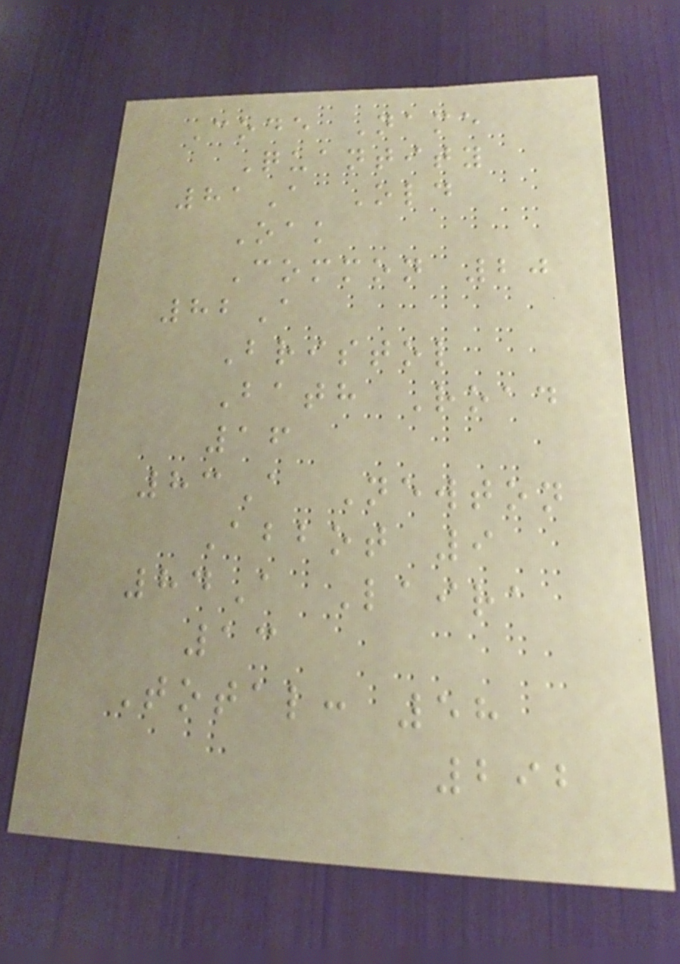Code Name
Quantity
81A Old
Oak
Common 20
82A
Bristol
Bath Road
16
83A Newton
Abbot 9
84A Laira
13
Total: 58
292
